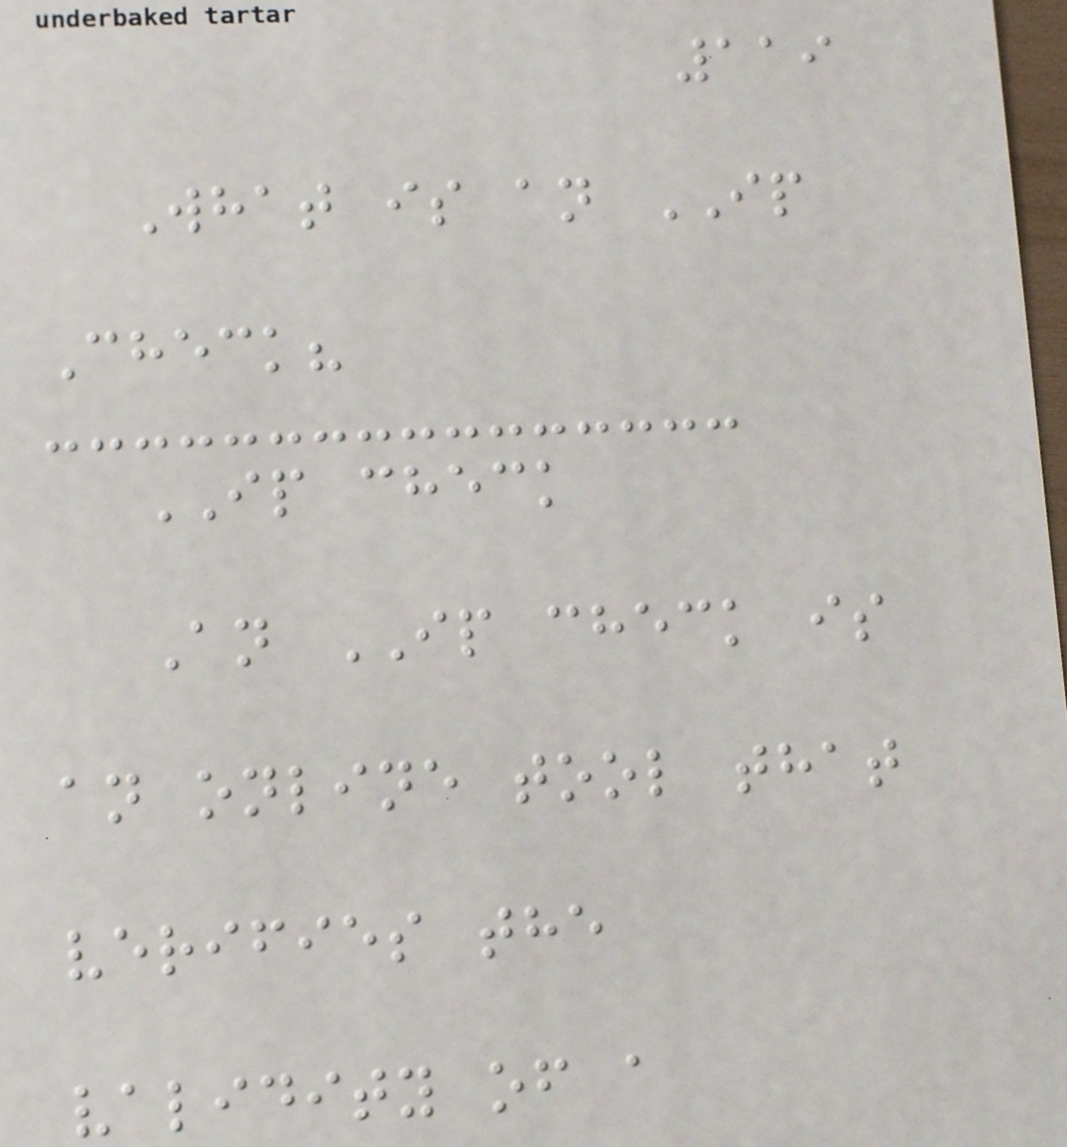119
What is an IP
Check?
IP check
An IP check is
an online tool that
verifies the
validity of a
